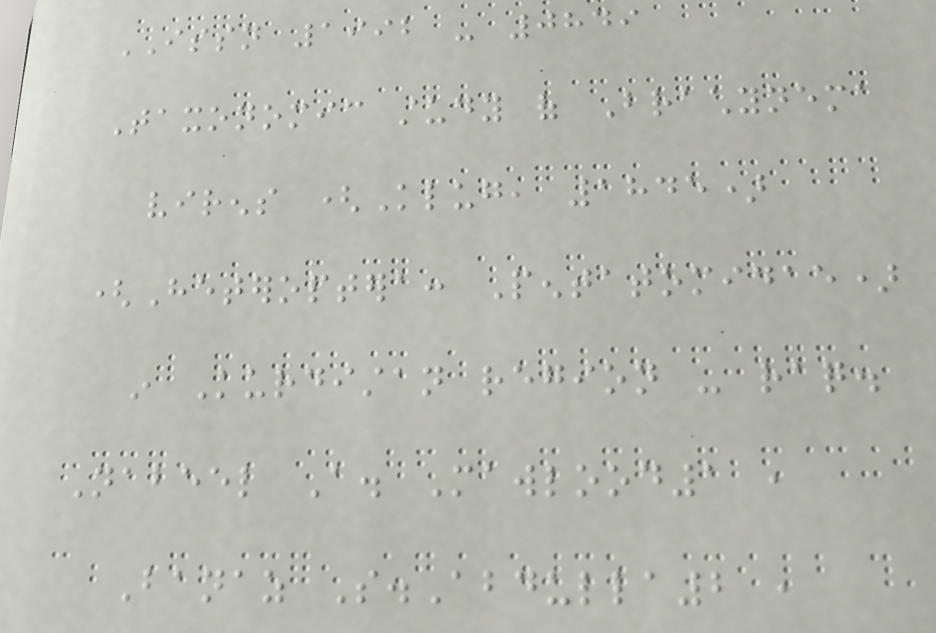ISSN 1992 - 0849
Taxonomic study of Brachynema
virens (Klug, 1845)
(Heteroptera: Pentatomidae)
in Kurdistan region - raq.
Nabeel A. Mawlood1 ,
Banaz S.Abdulla2 ,
